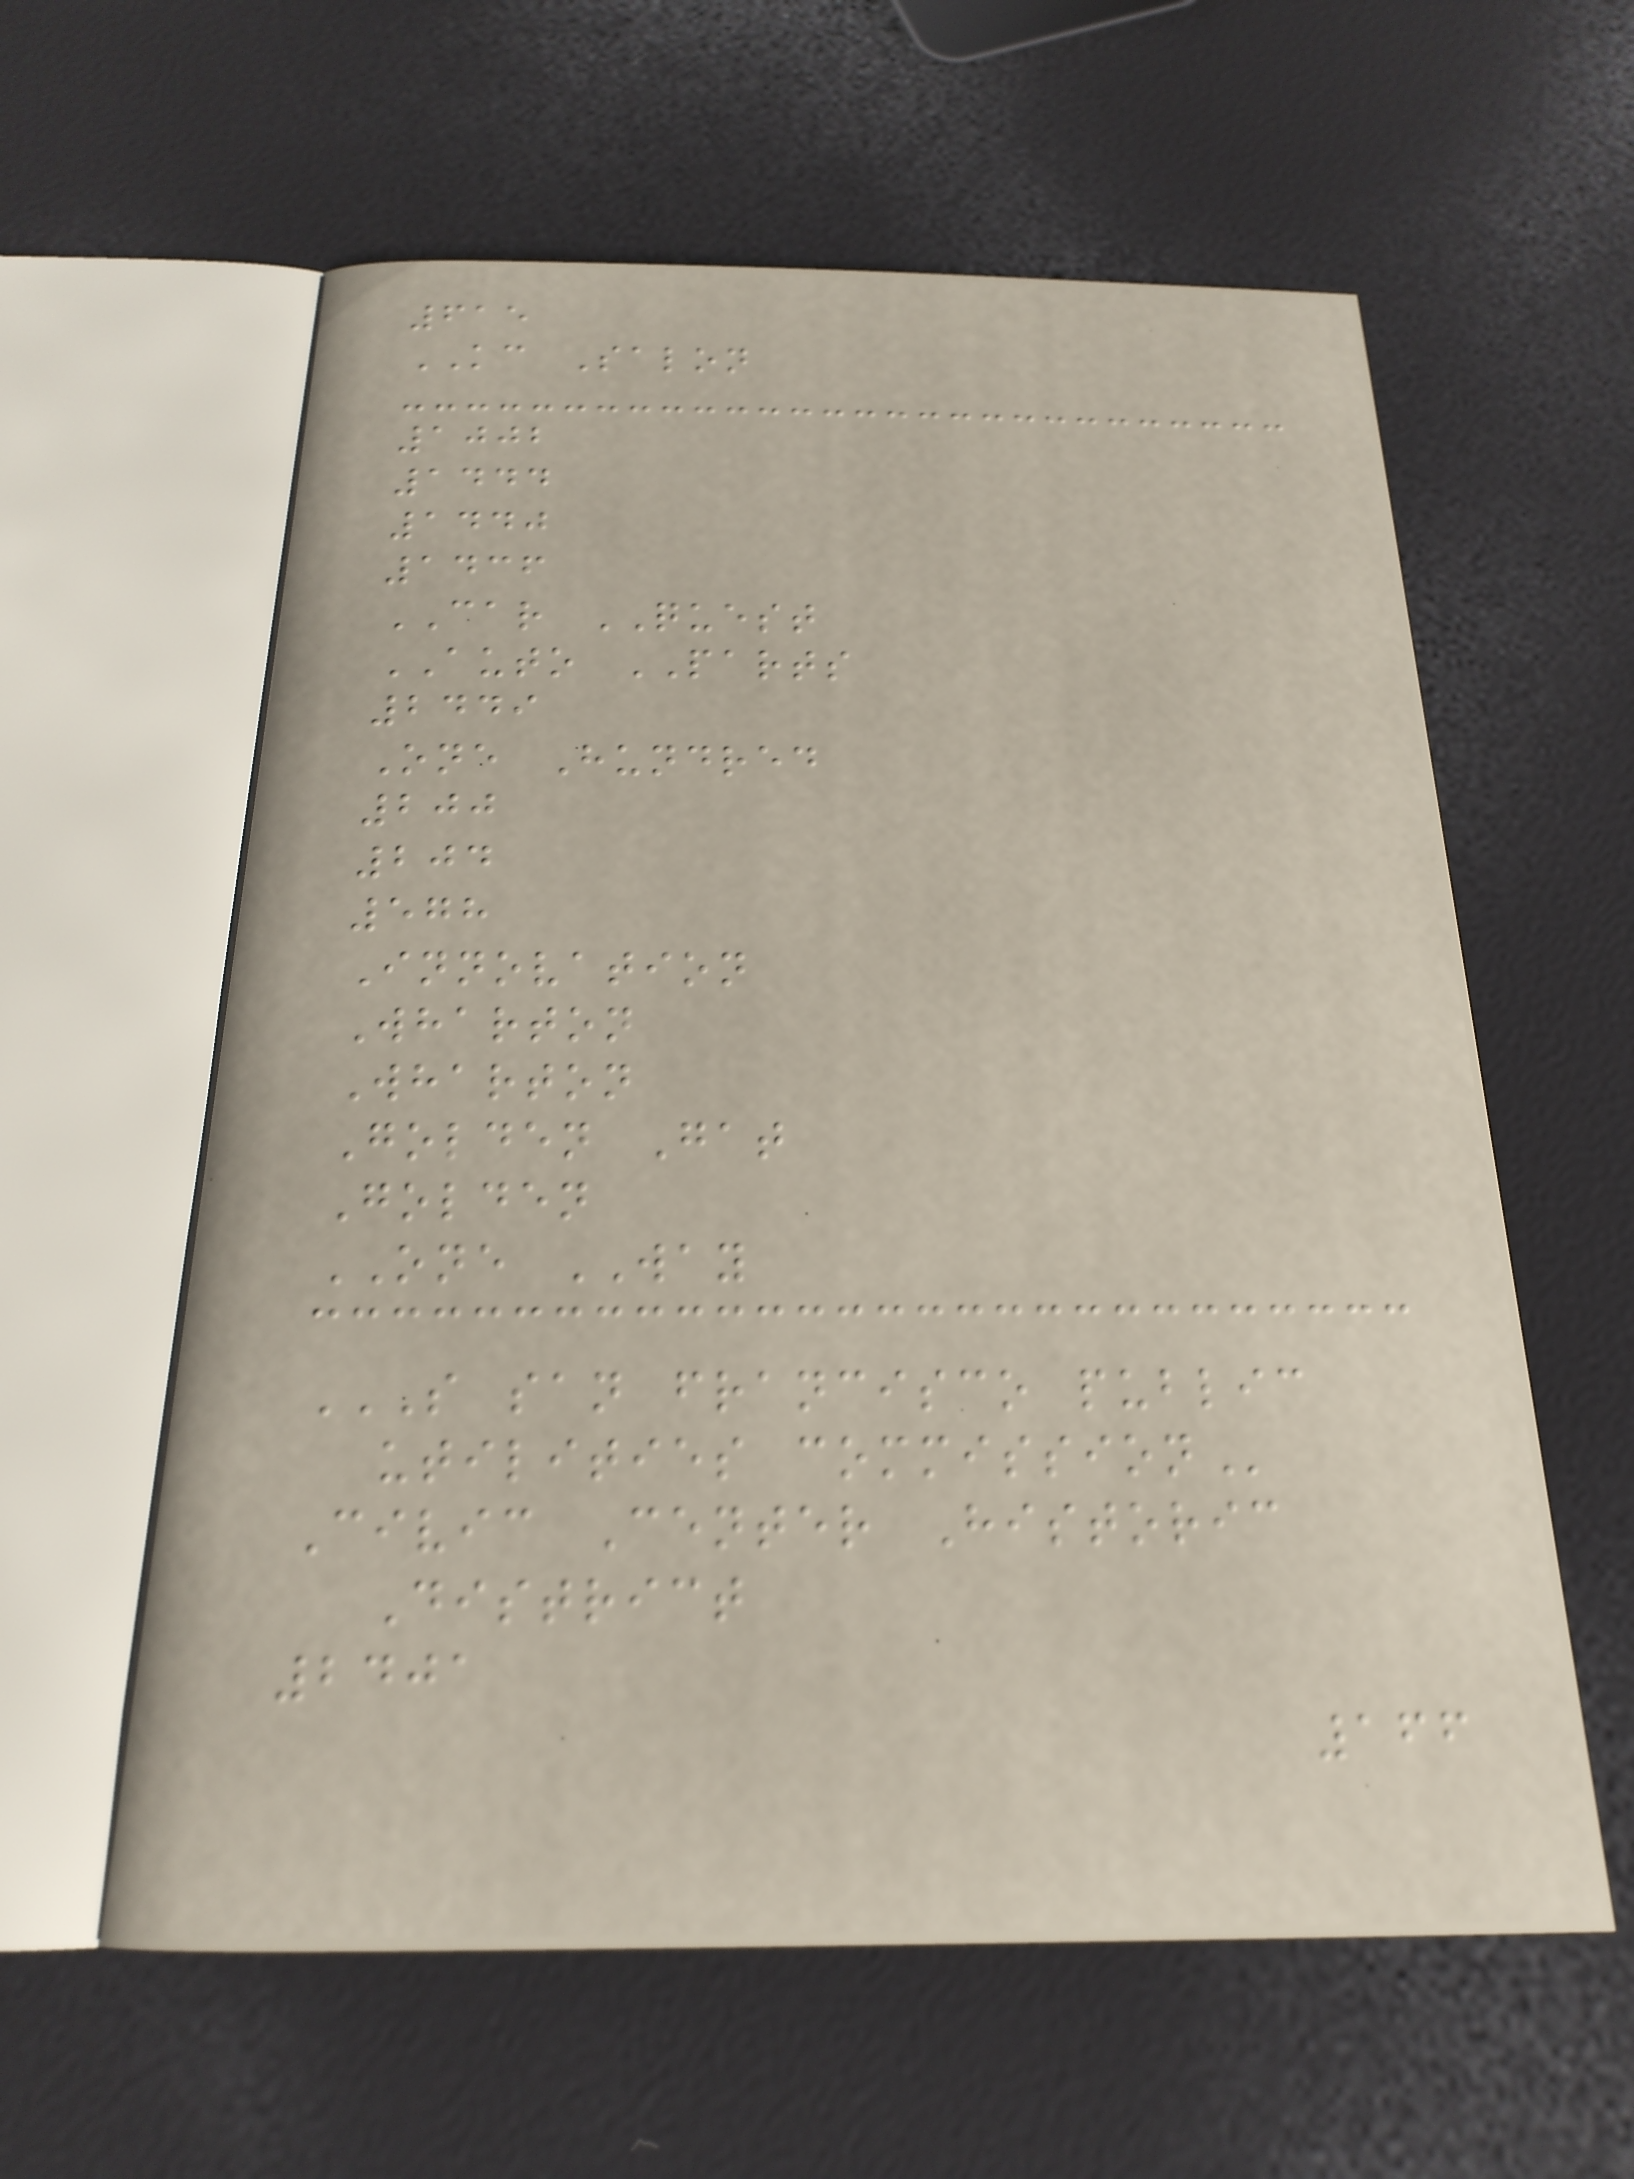615
KC Salon
1002
1444
1440
1436
CAR QUEST
AUTO PARTS
2449
One Hundred
200
204
578
Innovation
Wharton
Wharton
Golden Gat
Golden
ONE WAY
S SAN FRANCISCO PUBLIC
UTILITIES COMMISSION
Civic Center Historic
District
2401
166
